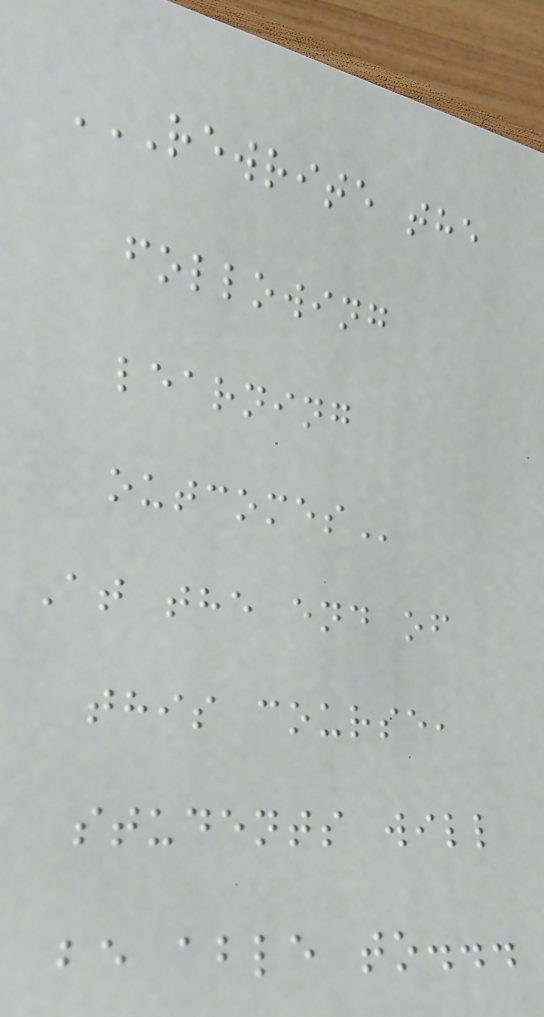REWRITE THE
FOLLOWING
LEARNING
OUTCOMES
At the end of
this course,
students will
be able to...
